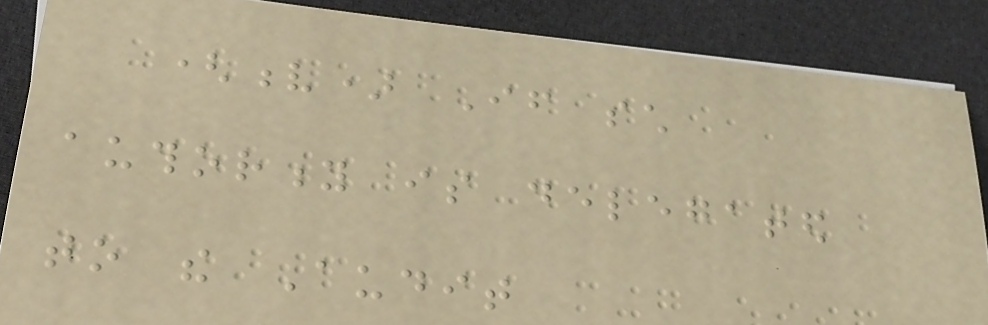(v) If such
authority is delegated
to the Audit
